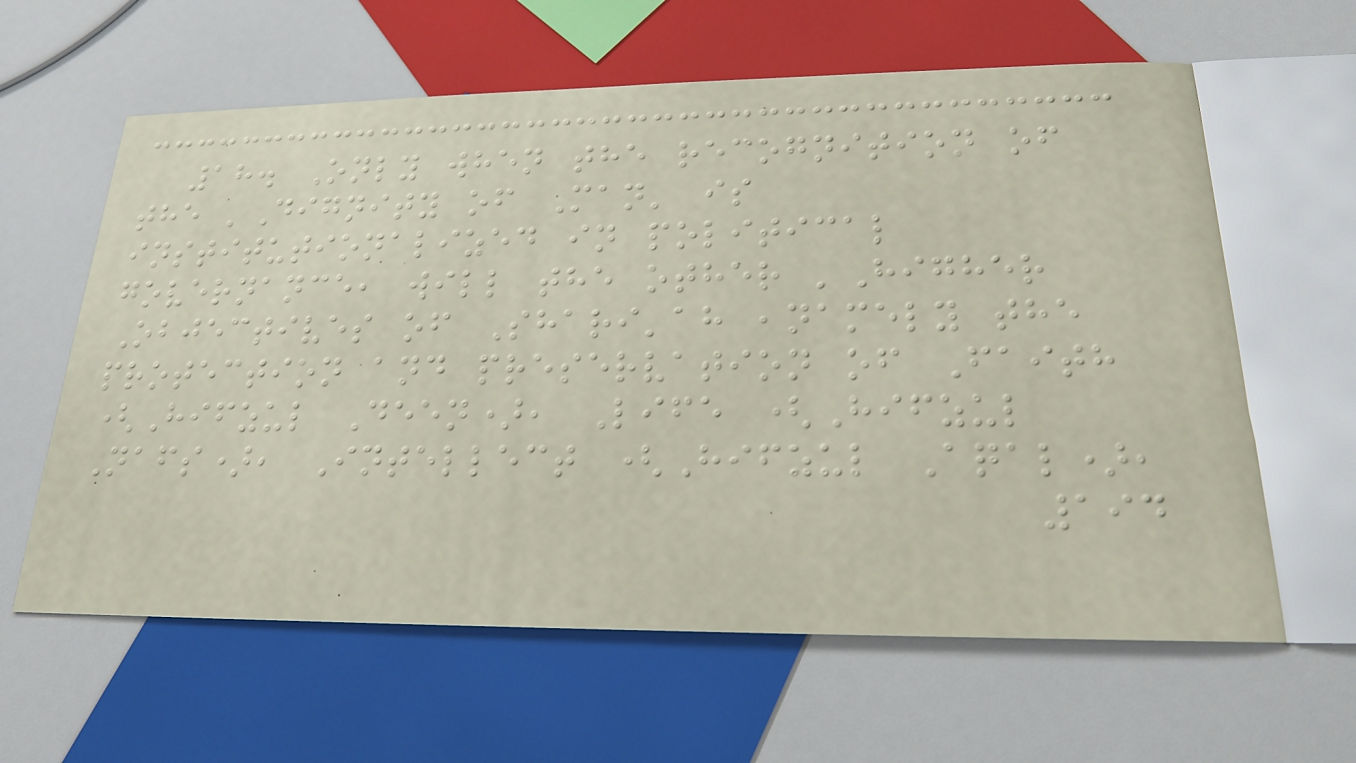18. Only when the recognition of
the 'Dignity of Man' is
institutionalized in political
governance, will the other 'Higher
Objectives of Shari'ah ,namely the
protection and preservation of Faith
(Hifzul Deen), Life (Hifzul
Nafs), Intellect (Hifzul Aqal),
194
